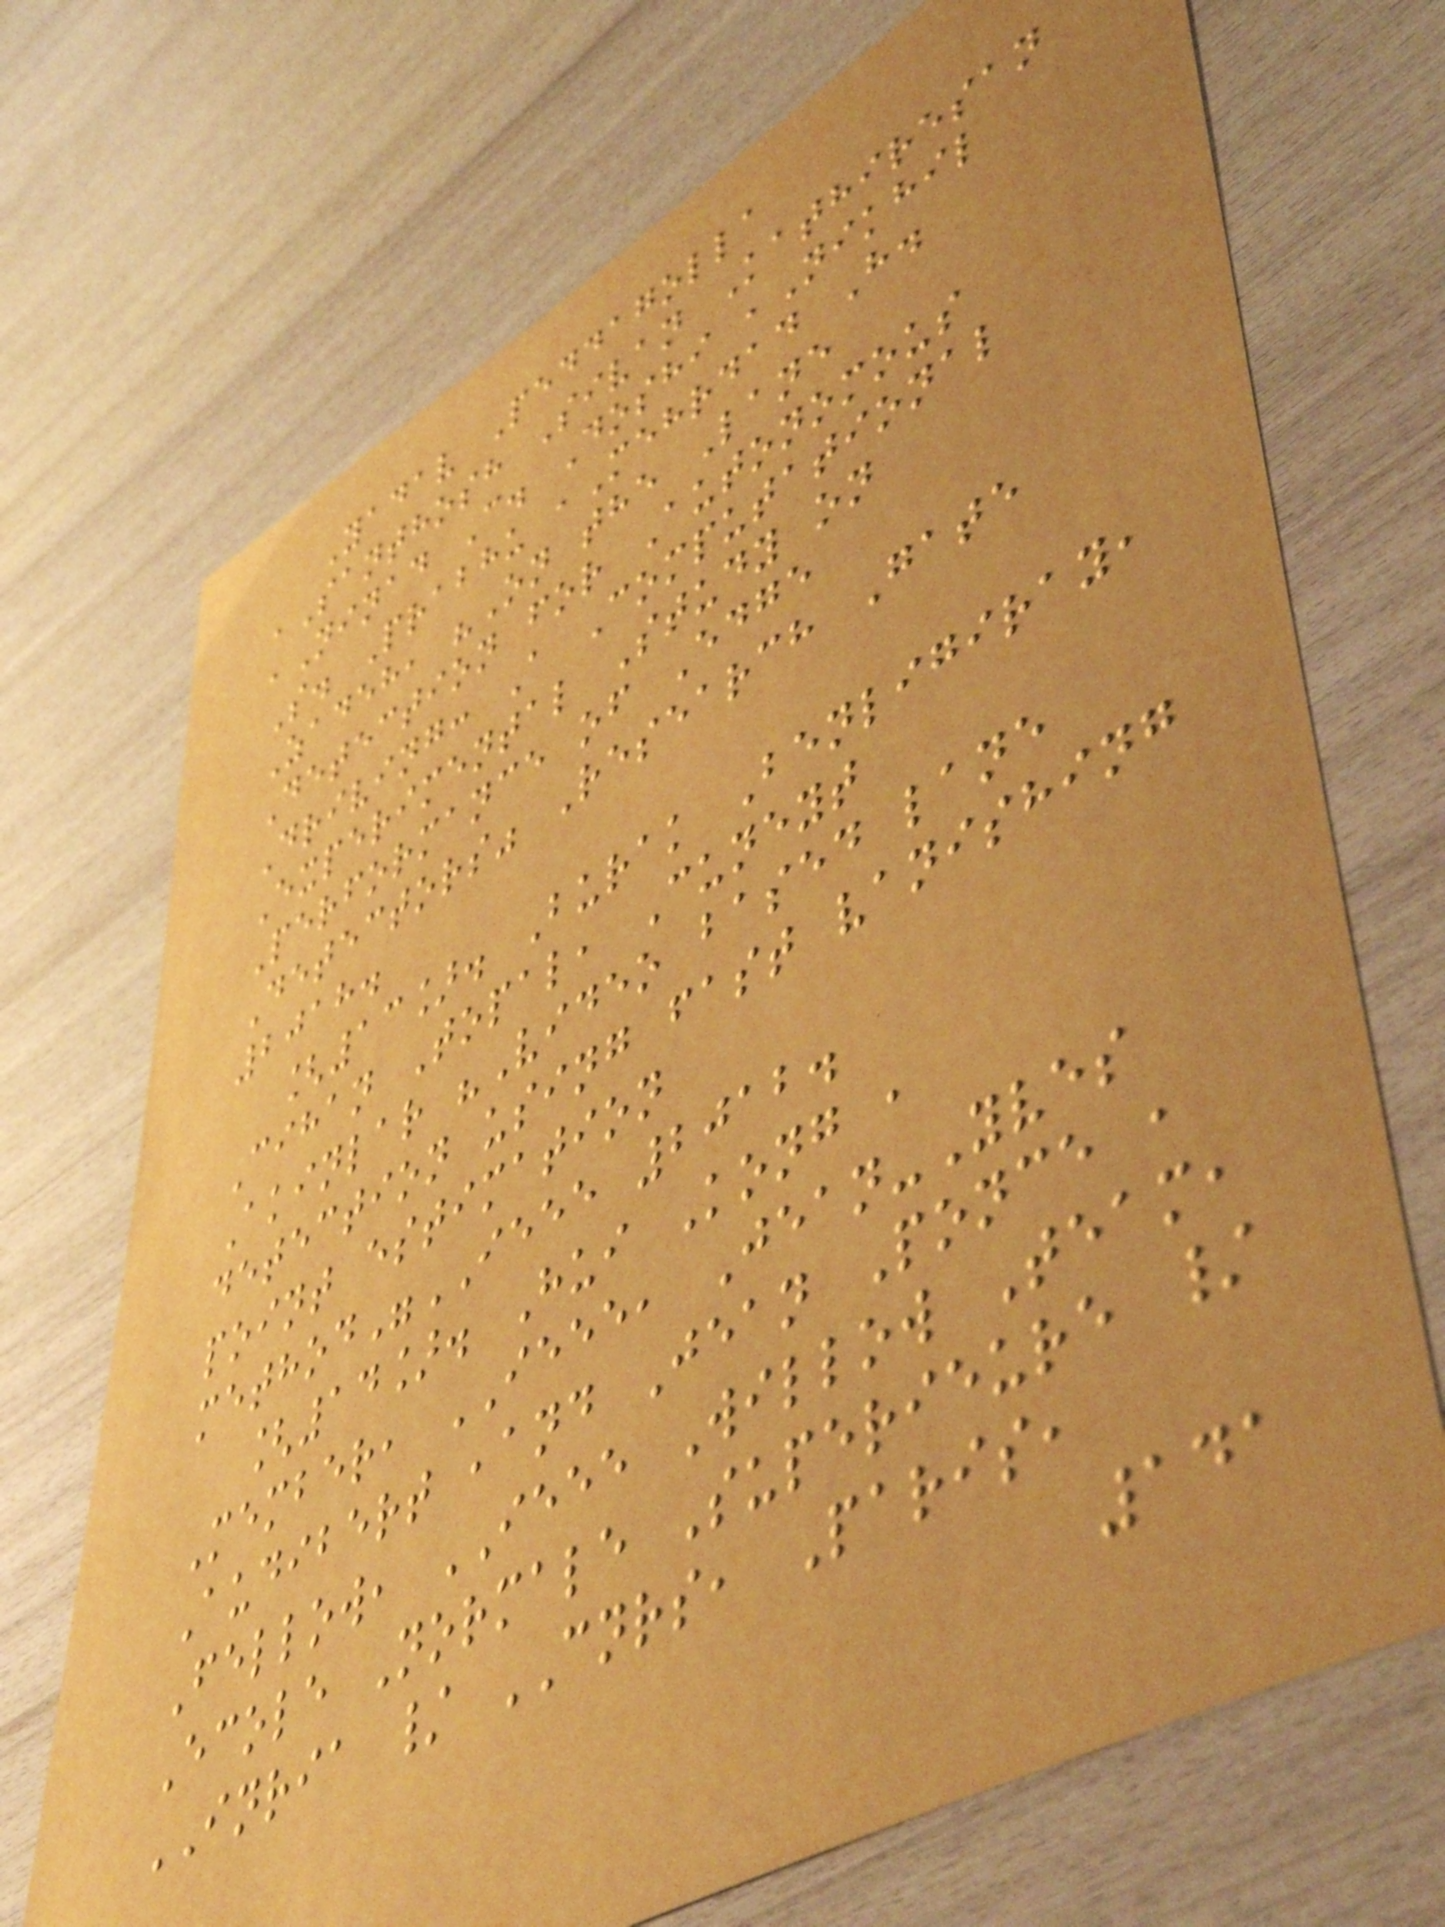Yadav Peddagolla
,Santhosh Sivan Kathiresan
,Ninad C. Doshi ,Nikhil
S. Prabhu ,Mehrdad H.
Zadeh, "On the Lane
Detection for Autonomous
Driving: A Computational
Experimental Study on
Performance of Edge
Detectors" Research Gate
2018.
[13]. Burak Benligiray,
Cihan Topal, Cuneyt
Akinlar "Video based lane
detection using fast vanishing
point estimation
method"IEEE 2012.
[14]. Hui Kong ,
Member, IEEE, Jean-Yves
Audibert ,and Jean Ponce ,
Fellow, IEEE Willow Team,
Ecole Normale Superieure /
INRIA / CNRS, Paris,
141
